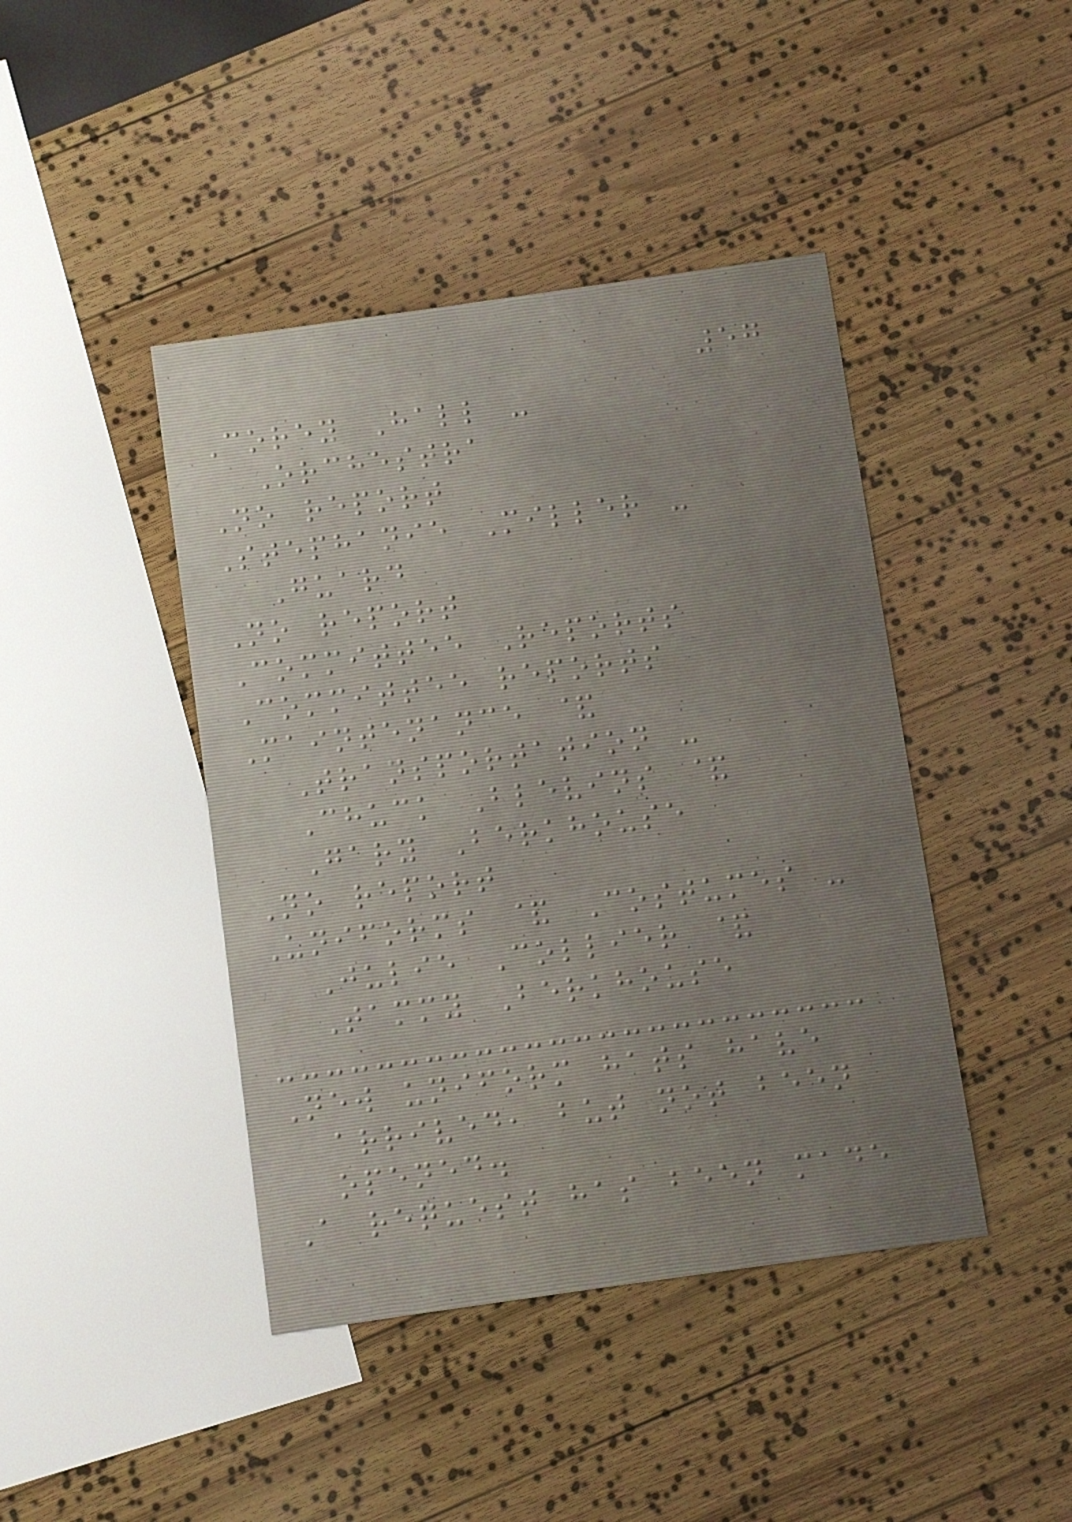57
Corey Hall -
Orchestra
No report
Stephanie Miller -
Guard
No report
Committee Reports
Committee reports
Maintenance &
Transportation -
Chuck Blevins &
Gary Berkhouse
No report
Uniforms & Costumes -
Julie Collier &
Tammy Berkhouse
New uniform hats have
arrived, but not been
opened.
A request has been made
